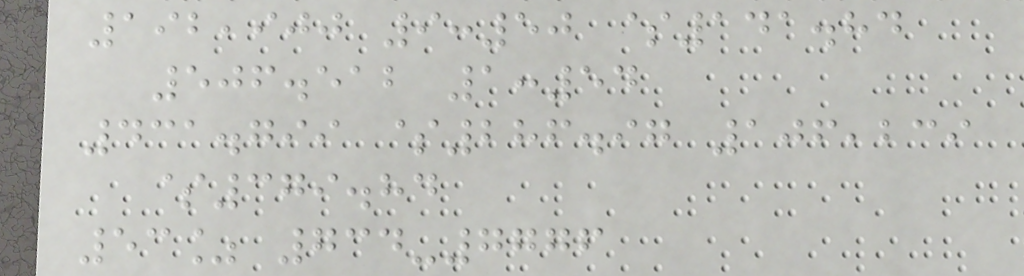192,900 9:50 $141.84
506.512 1:54
431.799 $286.97 106,239
$379.84
53% 734-7776
